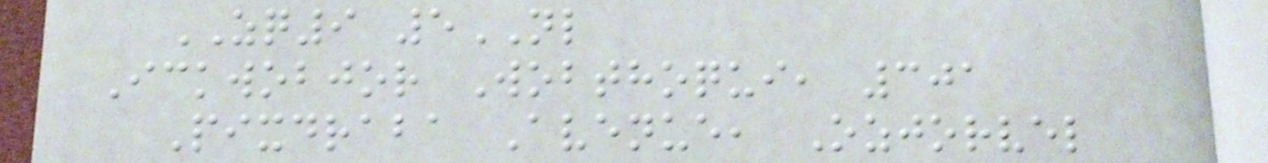ZQ9 5NL
Ickwobjor Wobthoqui, 301
Pixdraba Avenue, Ozjorvel
